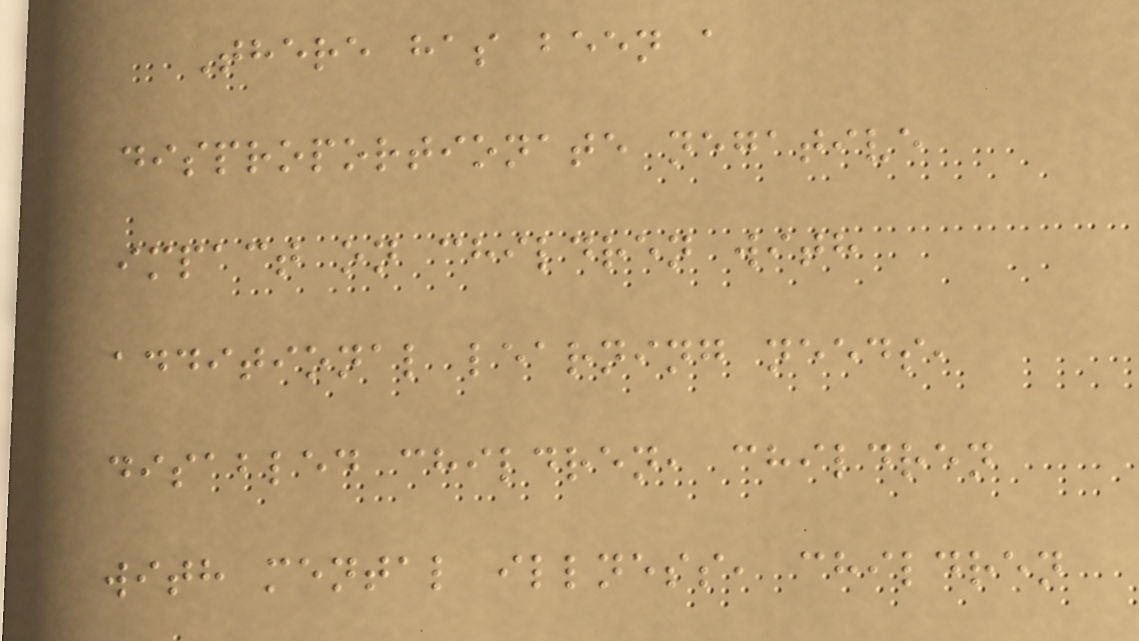There has been a
disproportionate negative
impact on children with
additional learning needs,
disabled children, children
with mental illness, children
